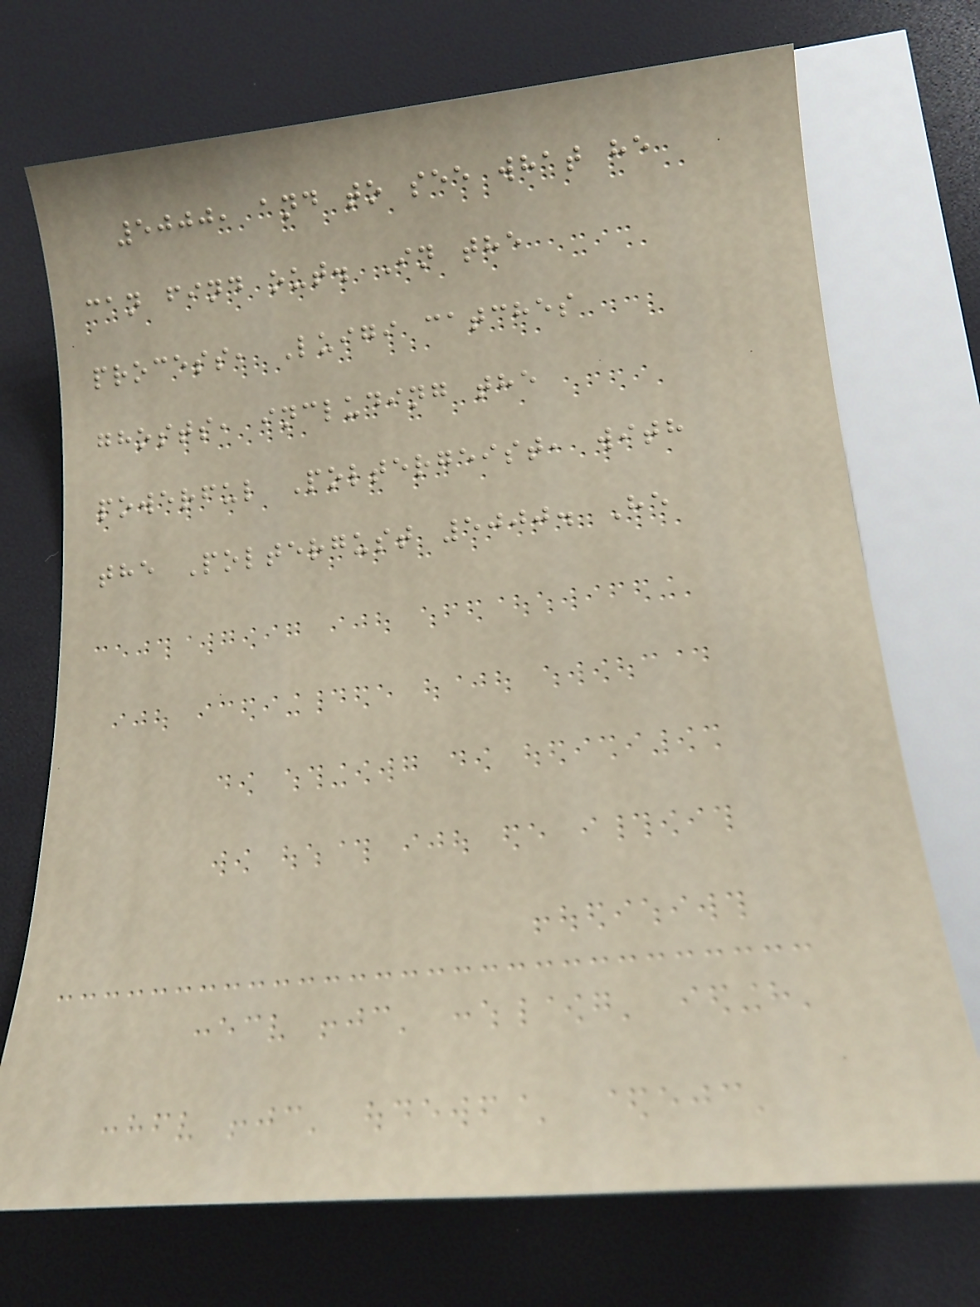5000, and to see what he
can find out. In the
process, Luigi catches
ghosts, including the
powerful Poltergeist, with
the Poltergust 5000. He
